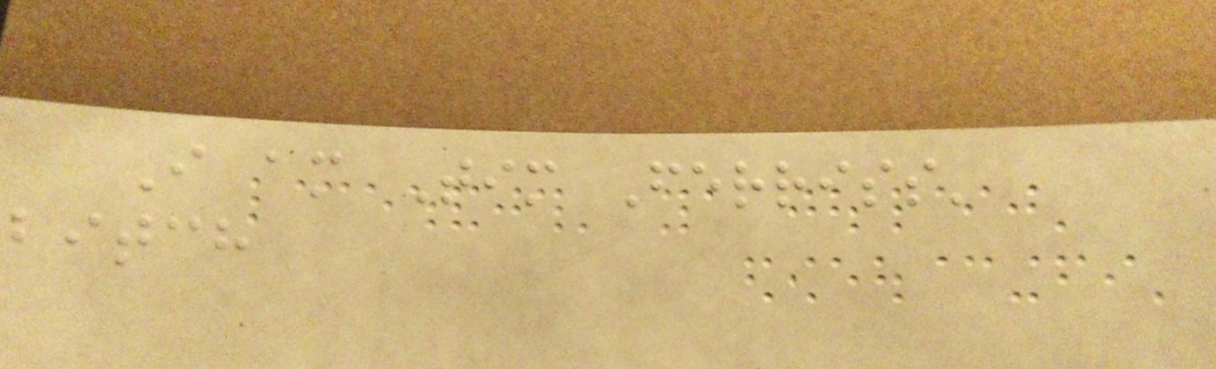I am Tim Ferriss'
bitch
